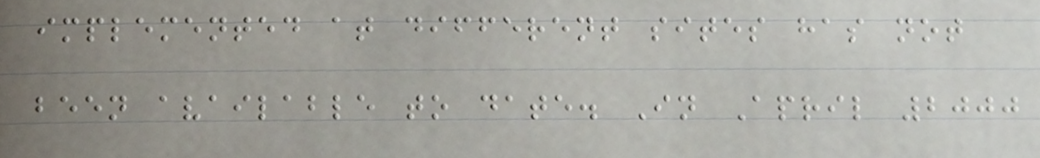implemented at different sites has not
been available to date. In April 2000
